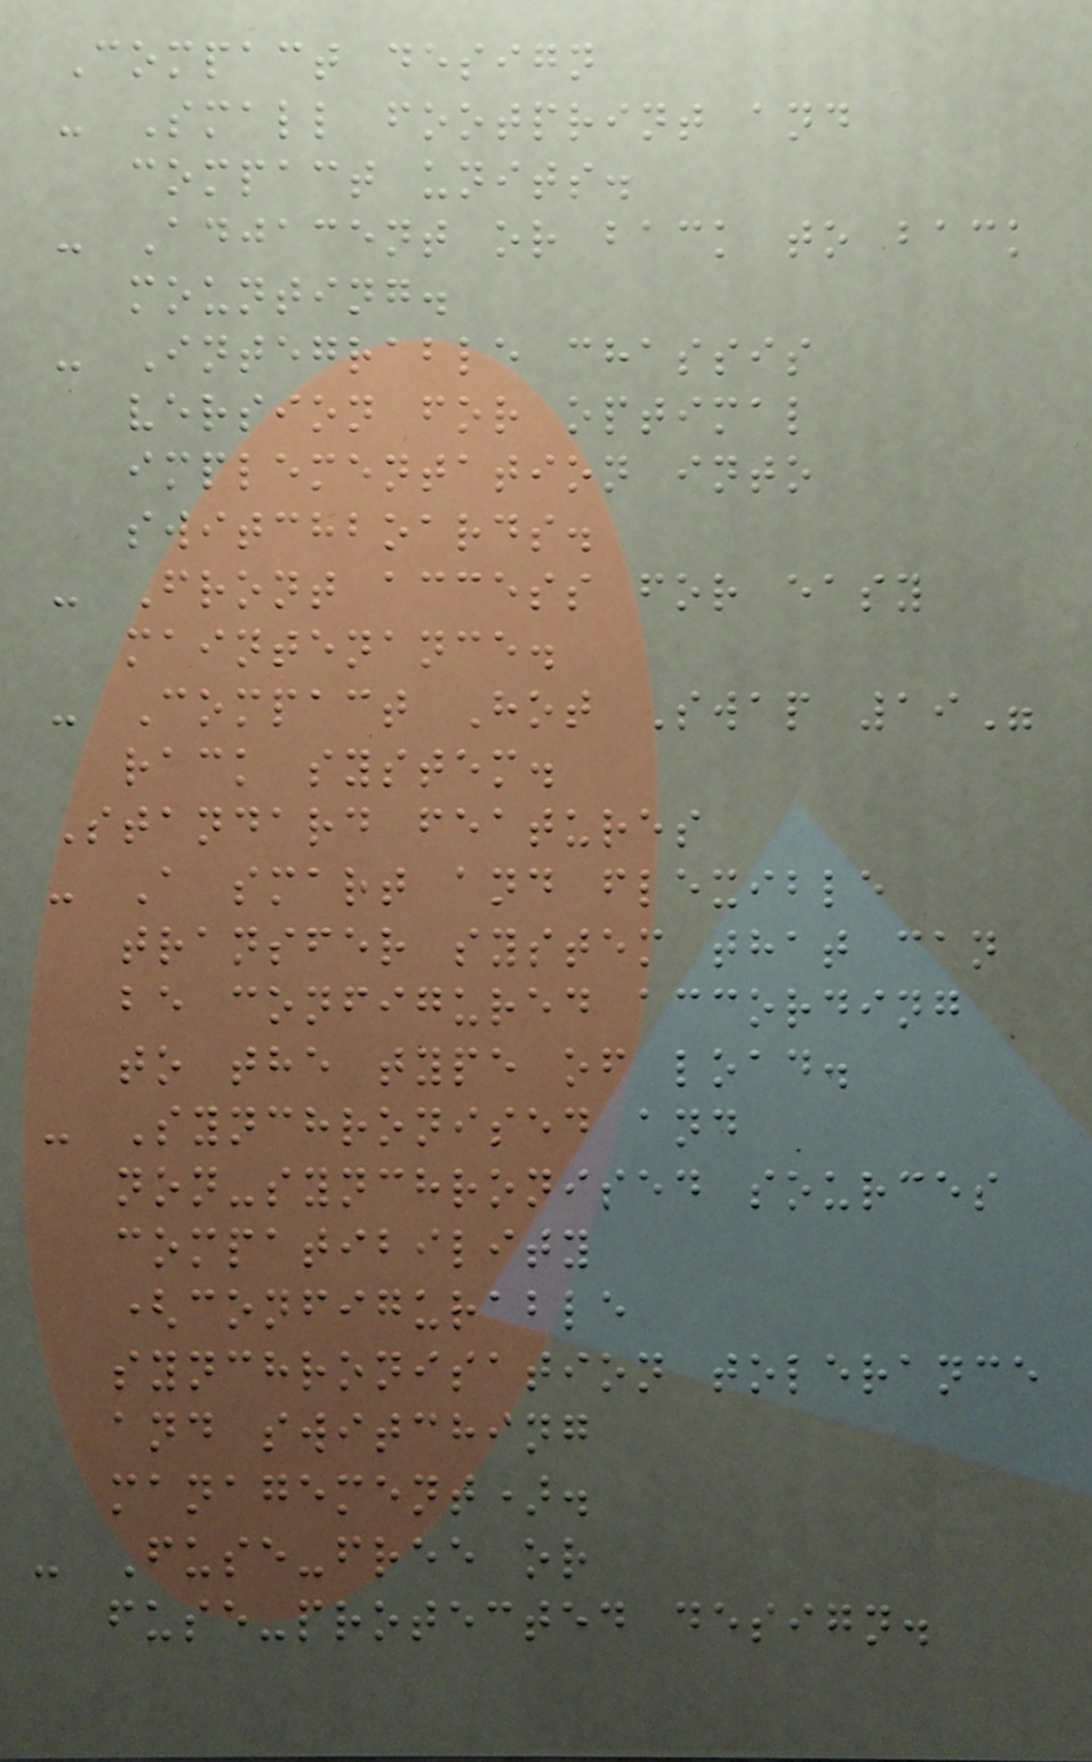Compact design
- Small footprint and
compact units.
- Adjacent or back to back
mounting.
- Integrable chassis
version for optimal
implementation into
switchboards.
- Front access for easy
maintenance.
- Compact Hot Swap 19"
rack system.
Standard features
- A smart and flexible
transfer system that can
be configured according
to the type of load.
- Synchronised and
non-synchronised sources
compatibility
(configurable
synchronisation tolerance
and switching
management).
- Fuse-free or
fuse-protected design.
